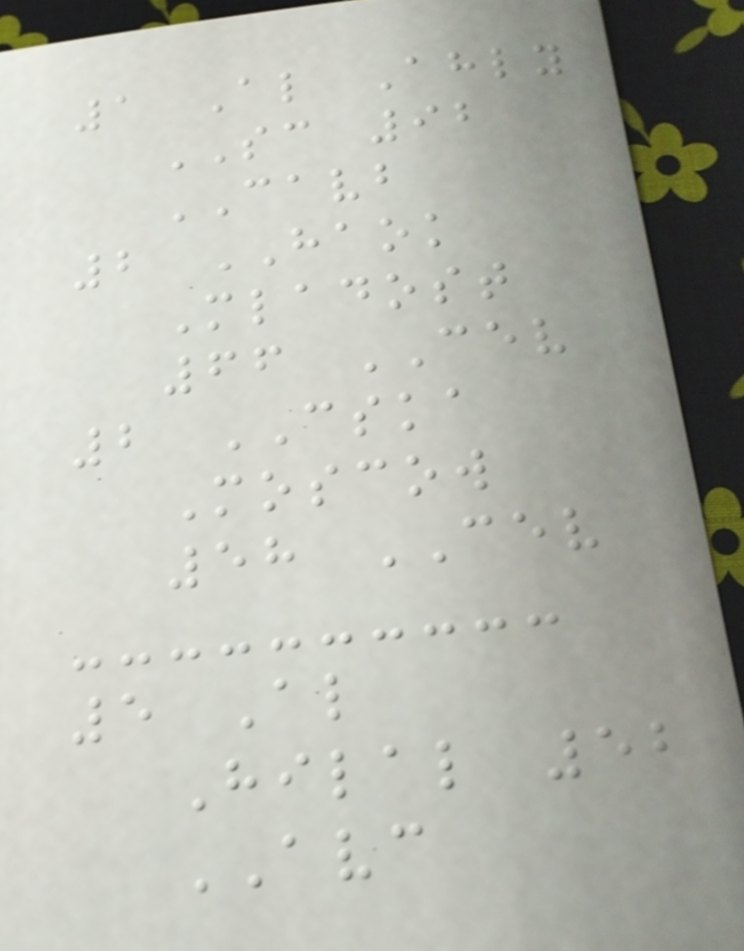1 Al Ahly
SC 92
CAVB
2 HAOK
Mladost
66 CEV
2 CSKA
Moscow
58 CEV
5 Al
Hilal 52
AVC
